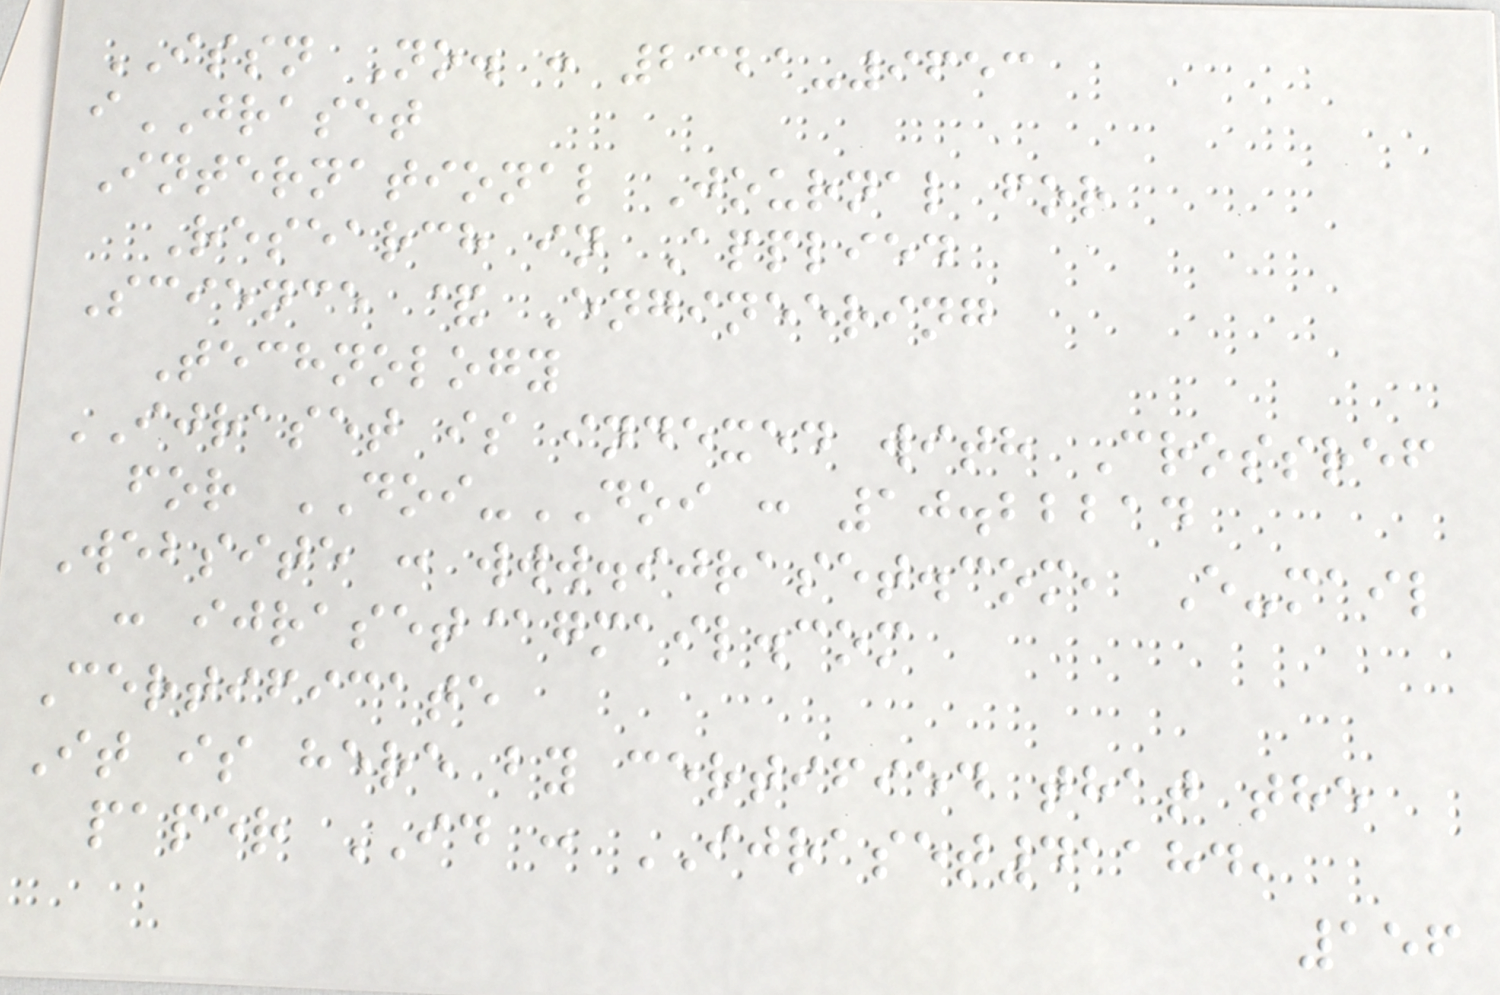ISSN No. : 2321-9653
iJRASET
International Journal for
Research in Applied
Science & Engineering
Technology
IJRASET is indexed with Crossref
for DOI-DOI : 10.22214
Website : www.ijraset.com, E-mail
: ijraset@gmail.com
Certificate
It is here by certified that the
paper ID : IJRASET41184,
156
